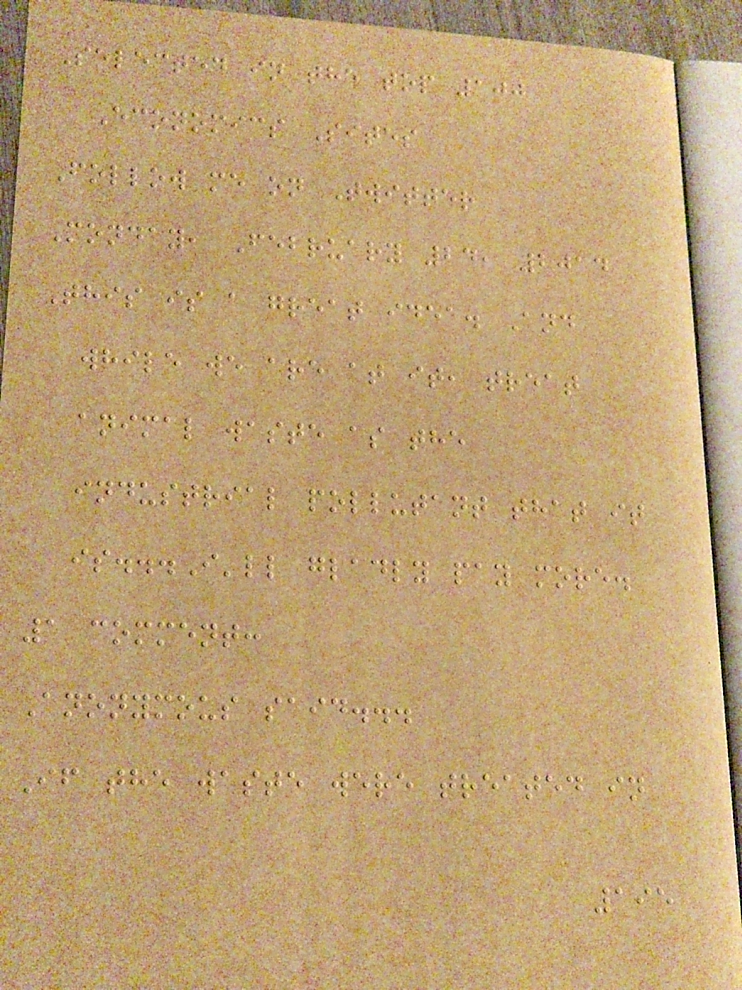Selected in the top 100
Economics Sites
Follow me on Twitter
Monday, February 24, 2014
This is a great idea. And
while we are at it, treat
animal waste as the
industrial pollutant that it
is...I'll gladly pay more.
1 comment:
Anonymous said...
If the waste were treated in
195
